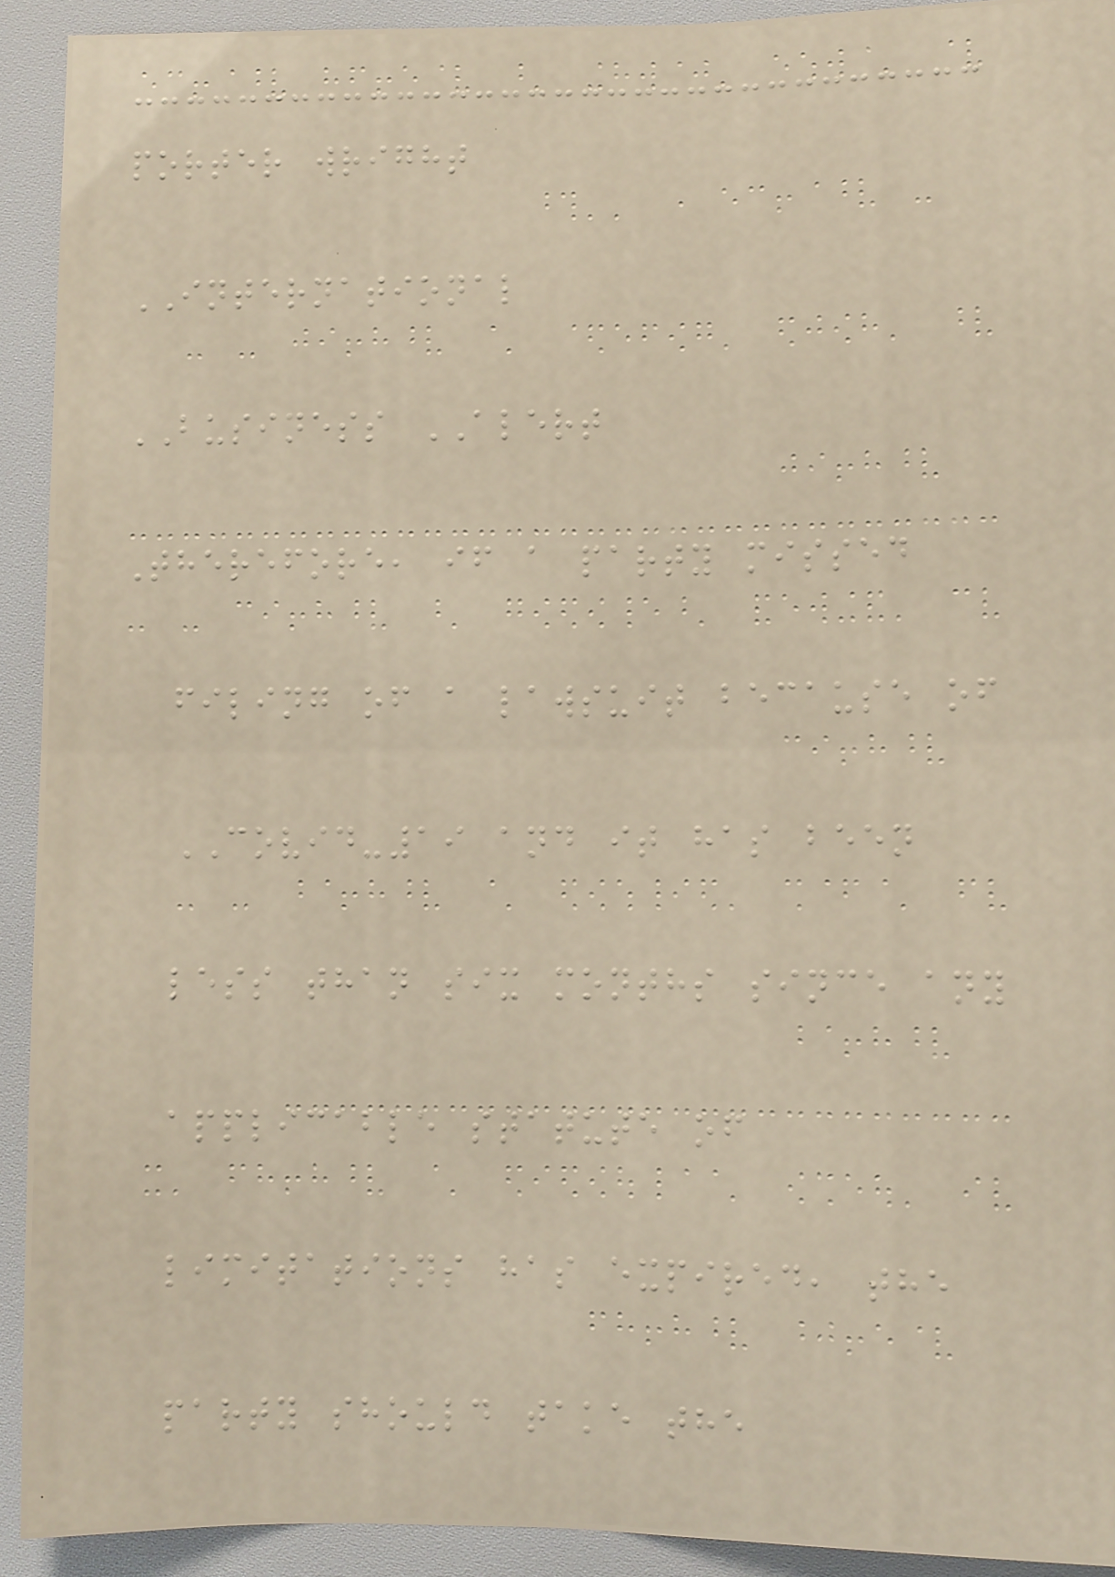porter wright
INTERNATIONAL
BUSINESS ALERT
Therefore, if a party missed
filing of a lawsuit because of
COVID-19 and it has been
less than six months since any
applicable statute of
limitations has expired, the
party should take the
